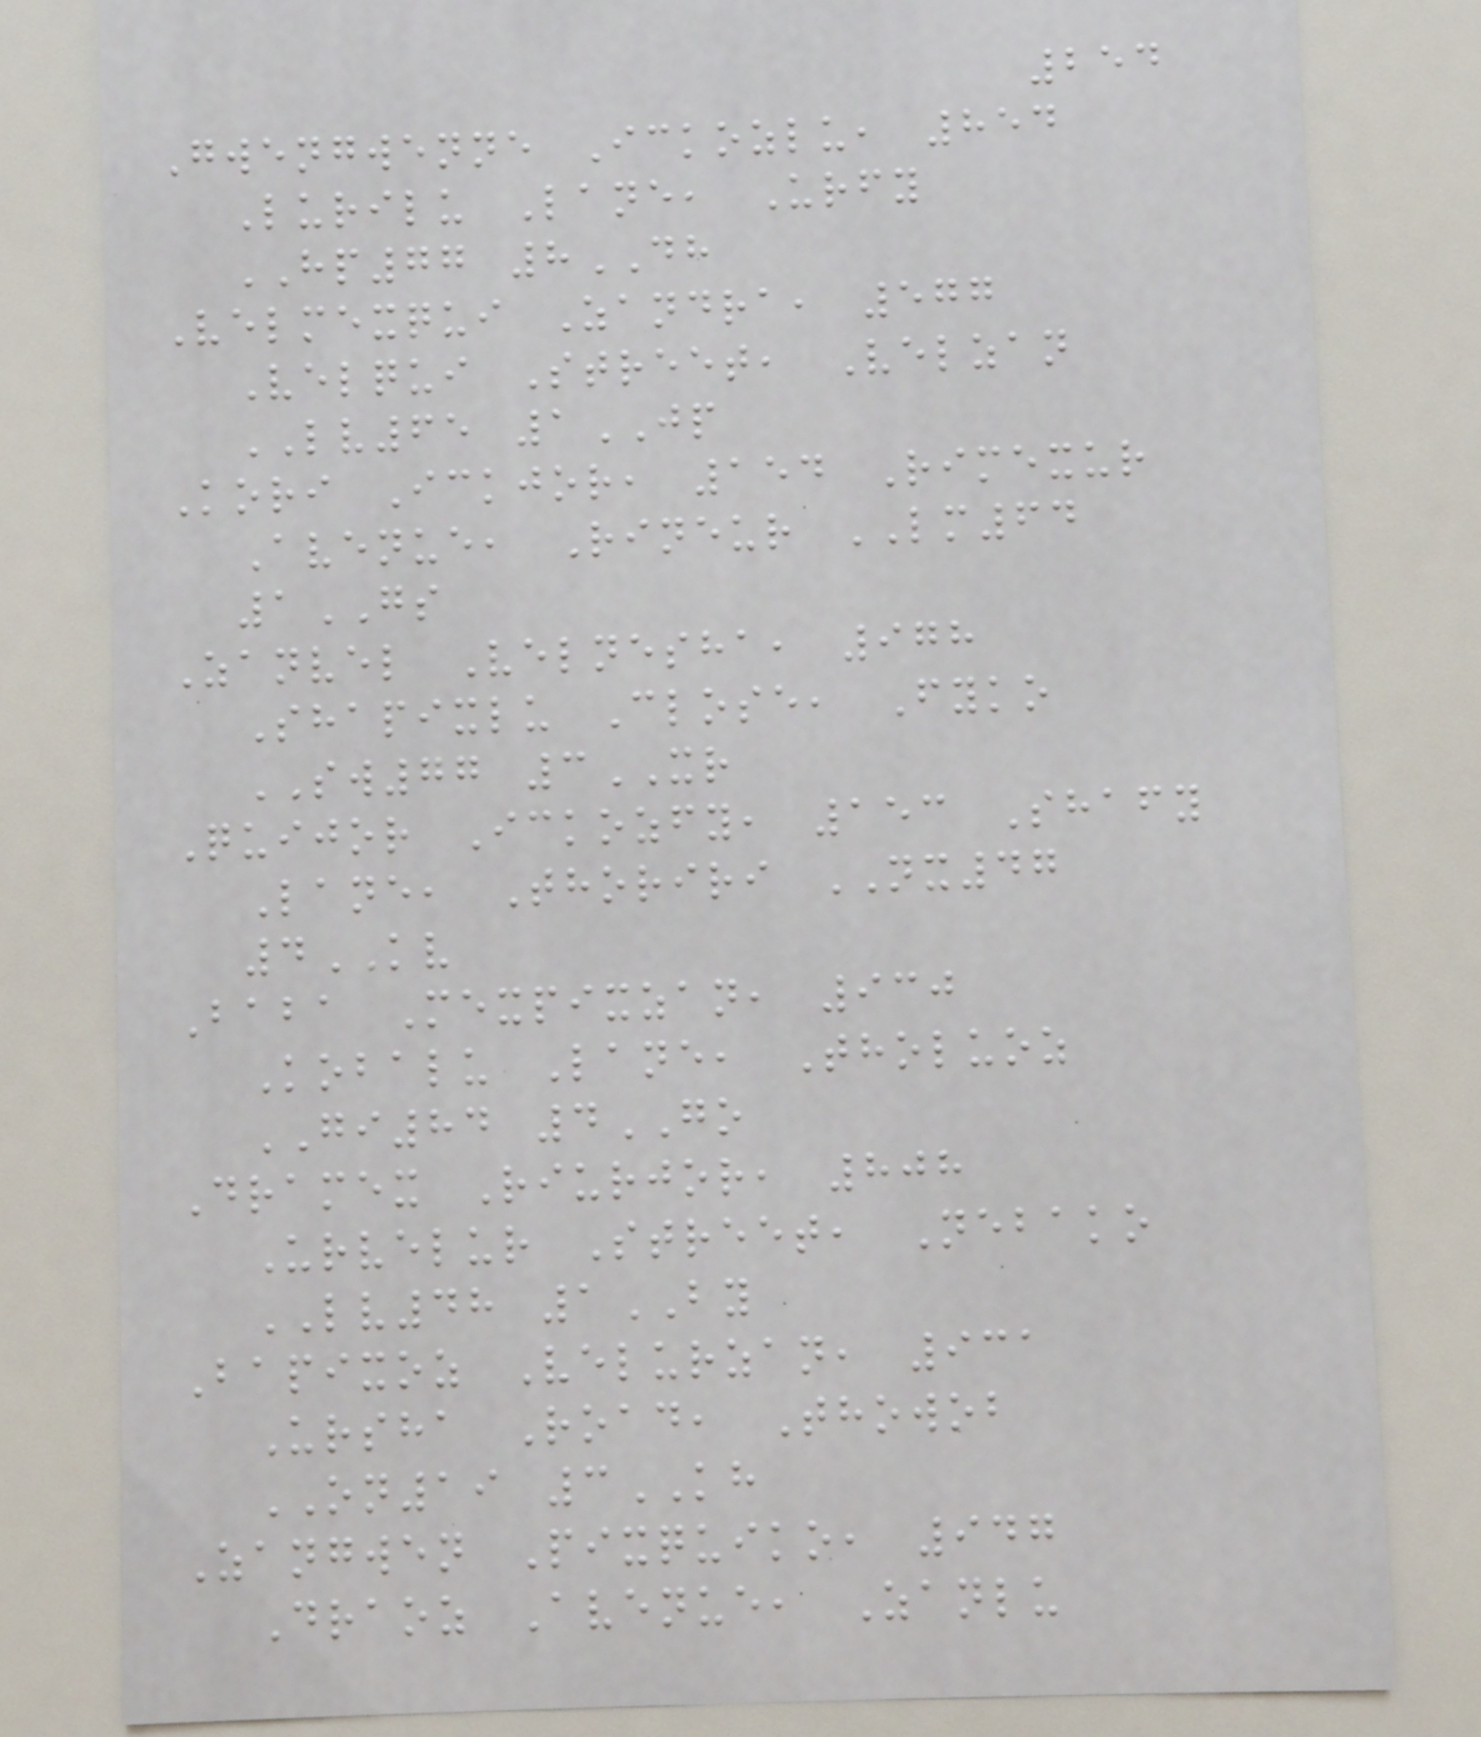254
Gwengwenne Ickozlu, 854
Lurilu Lane, Urfy
HP77 8DH
Velmexqui Zandra, 577
Velqui Street, Velzan
LV65 1JP
Kori Ickjor, 154 Rimexur
Avenue, Rineur LM64
1GS
Zanvel Velnesha, 978
Shapixlu Close, Fyko
SW77 3XR
Quijor Ickozfy, 153 Shafy
Lane, Thoriri NX47
4KV
Baba Mexpixzan, 930
Kobalu Lane, Tholuoz
GI84 4GO
Dramex Riurjor, 808
Urvelur Street, Nebako
LV48 1BY
Bapixoz Velurzan, 931
Ursha Road, Thowob
ON19 3KH
Zangwen Pixquiko, 947
Draoz Avenue, Zanlu
